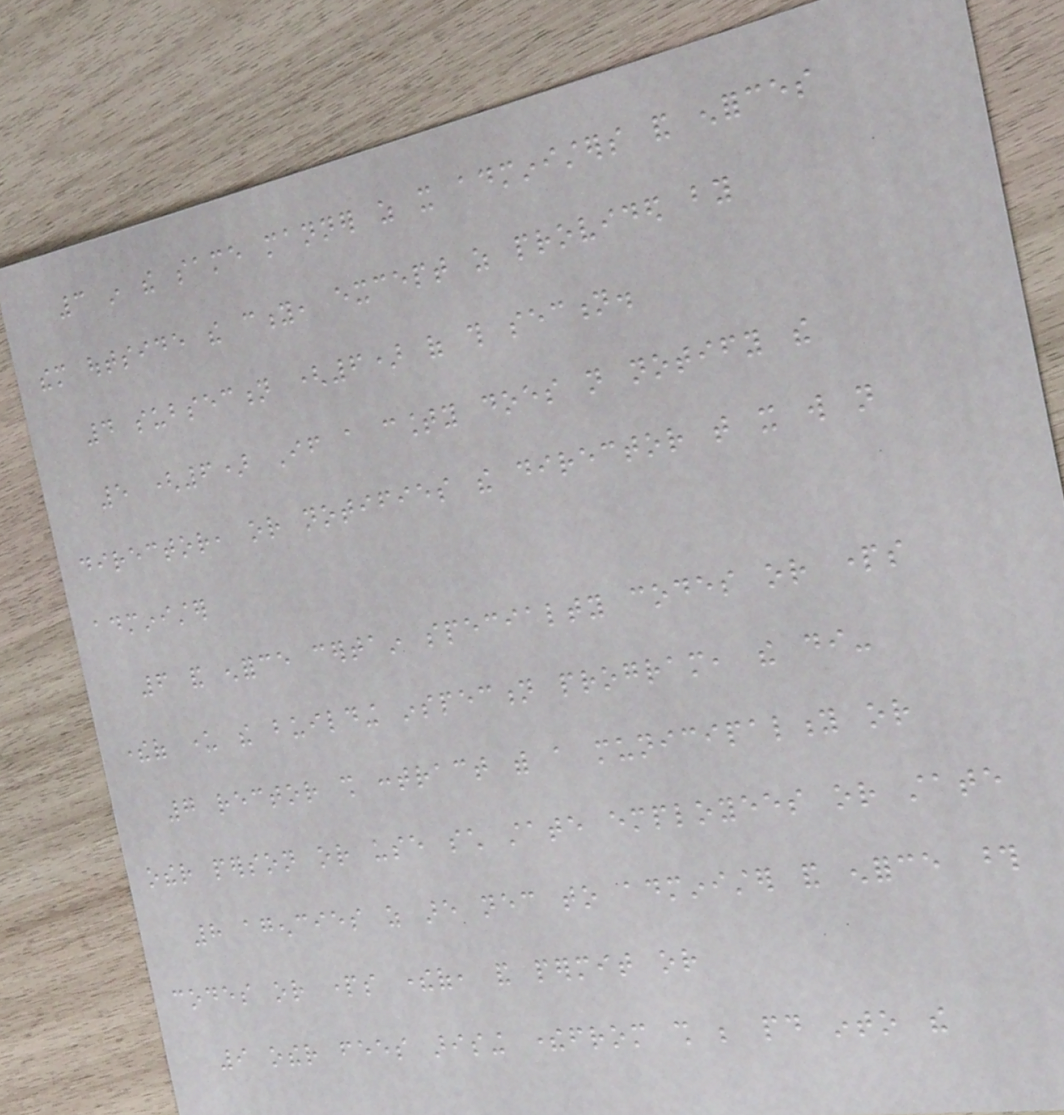3 in the same manner as it administers and enforces
them outside the city, except as provided by
4 subsection (6) of this section.
5 (6) If a county does not notify the
director, or notifies the director that it will not
administer
6 and enforce certain specialty codes or parts
thereof under the building inspection program, the di-
7 rector shall contract with a municipality or
other person or use such state employees or state
8 agencies as are necessary to administer and enforce those
codes or parts thereof, and permit or
9 other fees arising therefrom shall be paid into the
